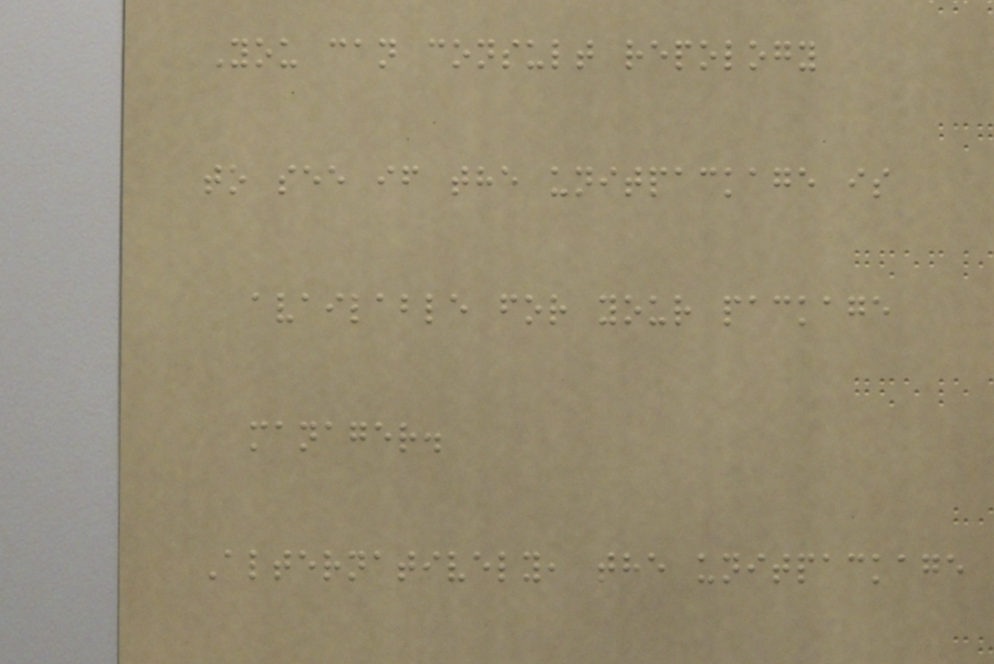You can consult repology
to see if the unitpackage is
available for your package
manager.
Alternatively, the unitpackage
